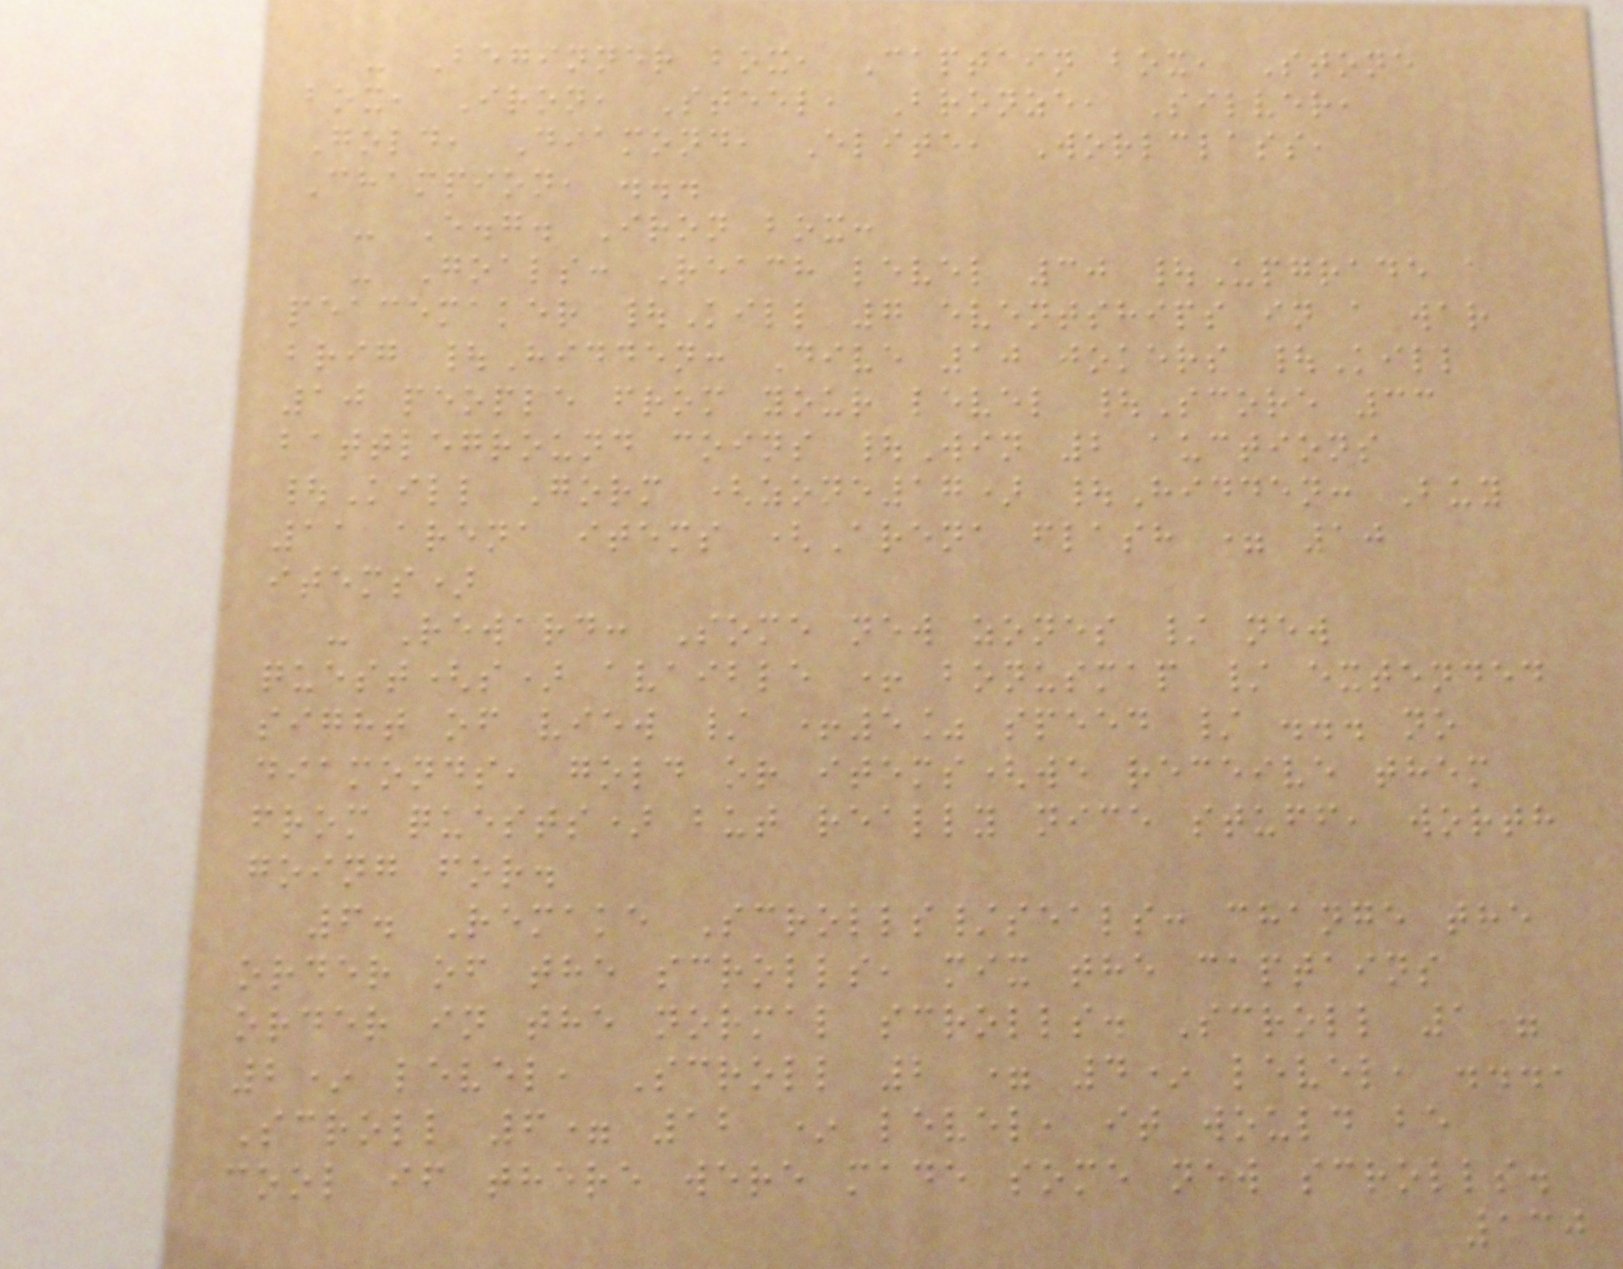- Beginner box, Captain box, Stone
box, Iron, Steel, Bronze, Silver,
Gold, Diamond, Elite, Worlclass,
Champion, ...
- E.g. Iron box:
- Goals: Reach level 30 |Upgrade a
peacemaker |Kill 7 eventships in a war
brig |Hidden: Dive 10 jokers |Kill
10 people from your level |Score 33
battleground coins |Win 2 auctions
|Kill Gorm (zone17) |Hidden: Buy
11 arena items (Arena flash = 10
items)
- Reward: Some new zones / new
quest(s) avaible + bonusmap / extended
sight of view / +5% speed / ... no
diamonds, gold or items(we receive them
from quests) but really nice stuff, worth
going for.
6. Remake Scrolls/seals: change the
order of the scrolls, mix the captains
order in the normal scrolls. Scroll 1=
2* level, Scroll 2 = 4* level, ...,
Scroll 6= 12 * level, it would be
cool if there were made some new scrolls.
130
